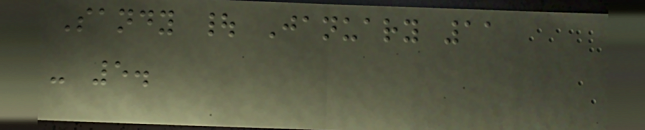Sandy | January 11
- 5.
